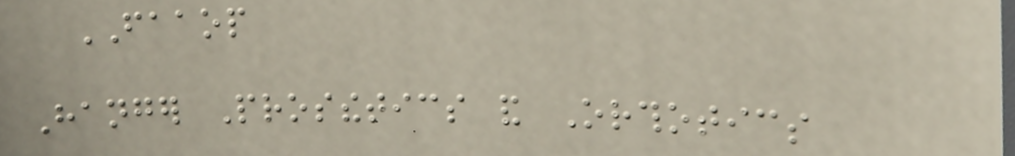FAAOP
Hanger Prosthetics and Orthotics
